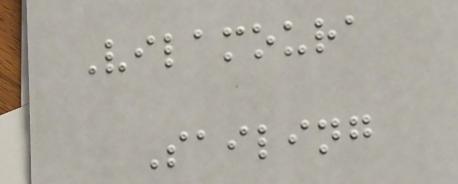Vilamoura
Sailing
